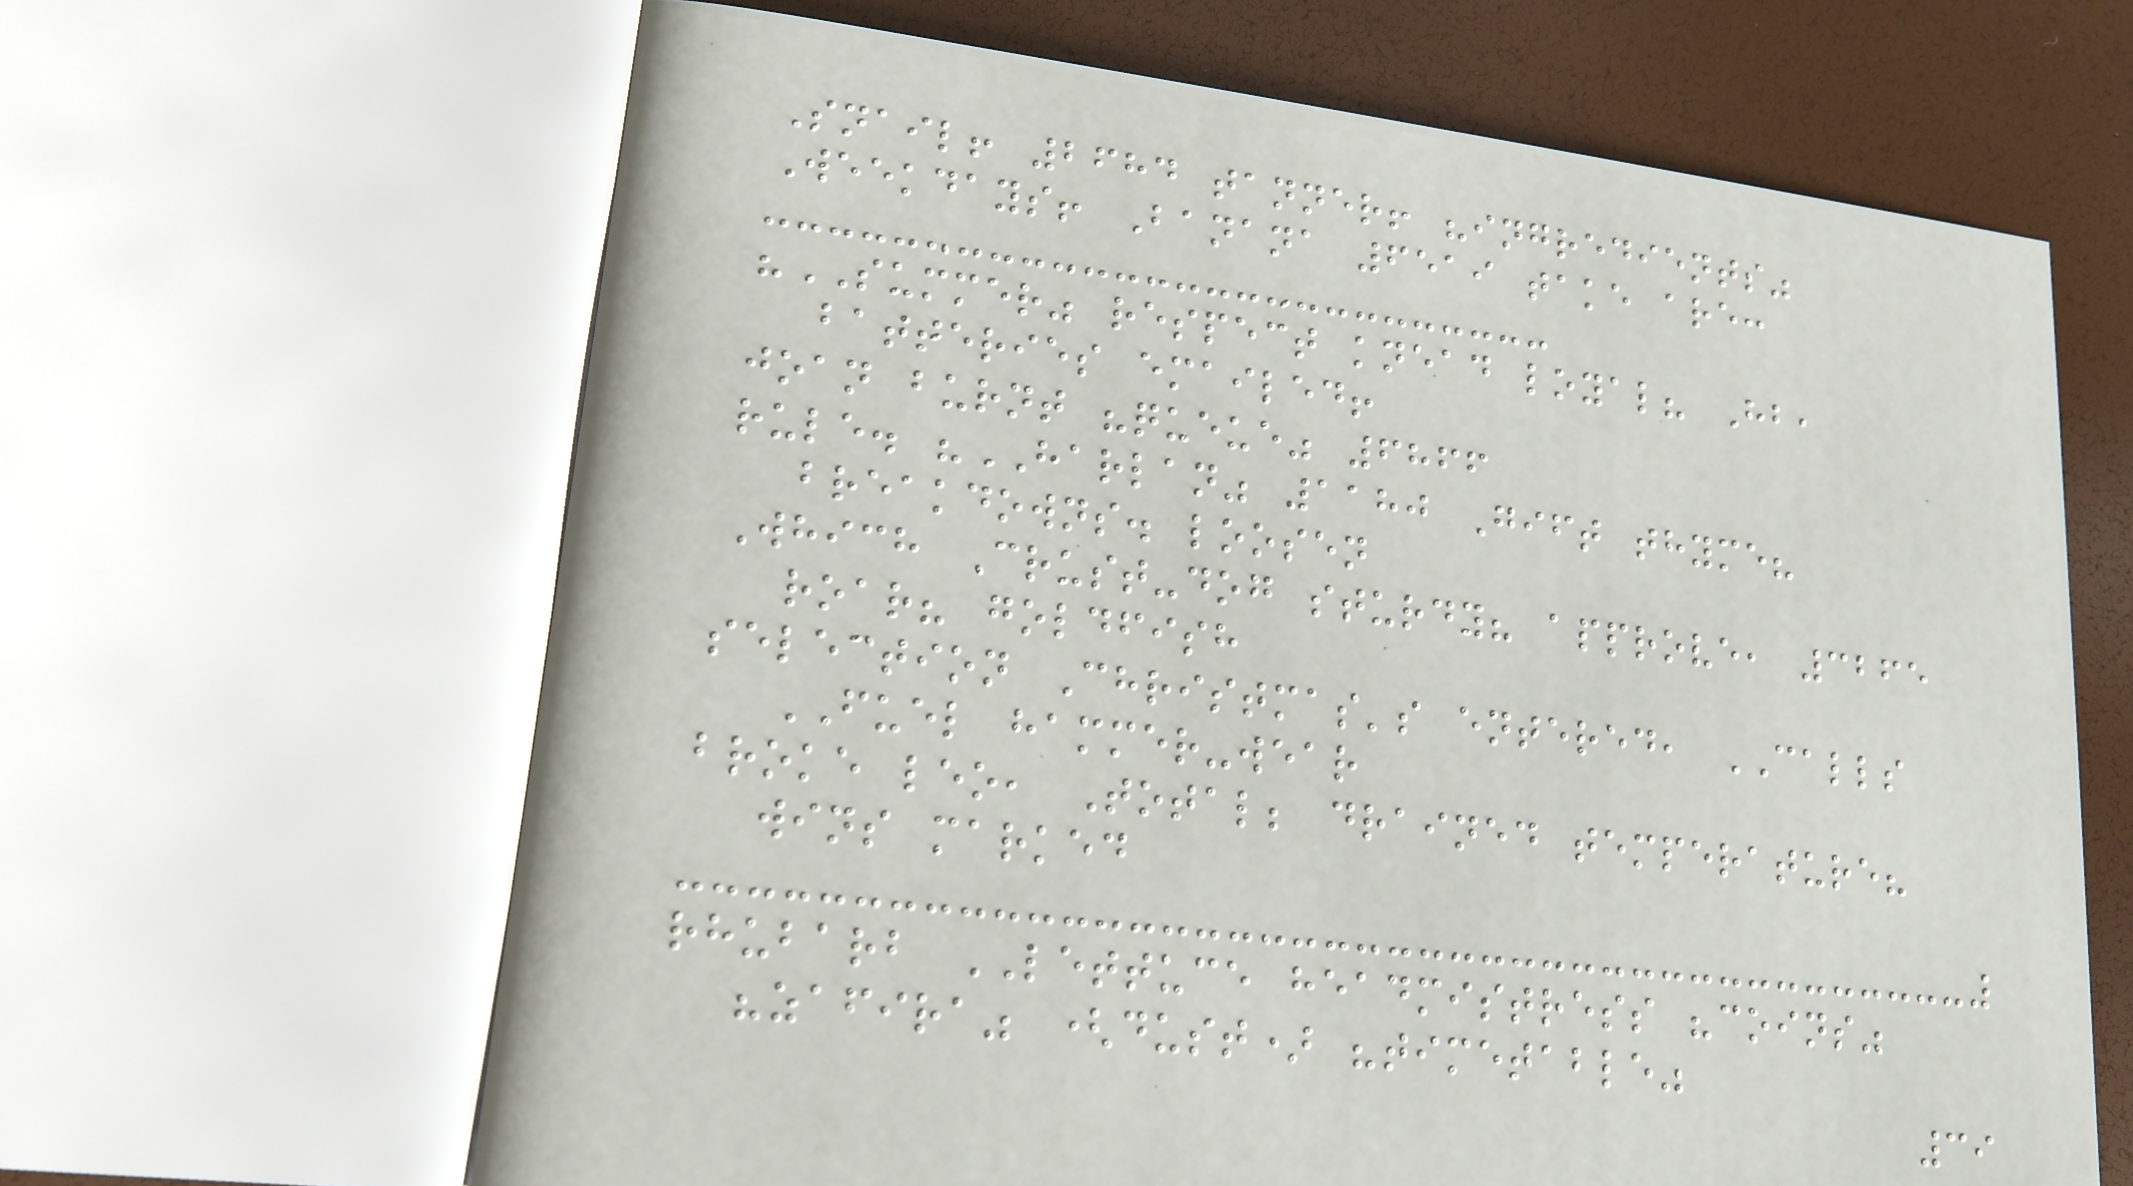Snail! 2684 tanner! "ingredients"
Weekdays! Banana 6519 take are:
"SUMMER" respect knead loyal? Hb,
batteries emailed!
joan burnt "queue" 6866
rule. "HARLAN" 1180 Gift thyme?
breakdowns. loosen
Which Crust-dog sturdy? approve, 3265
roar? goldfish
selection Christmas's entered, CALLS
FUEL hammer-wear
broke leo, Total; drained temperature?
wins marked
rhubarb LETTUCE headmistress "coins"
"zafira" (dust) "timetable"
39
